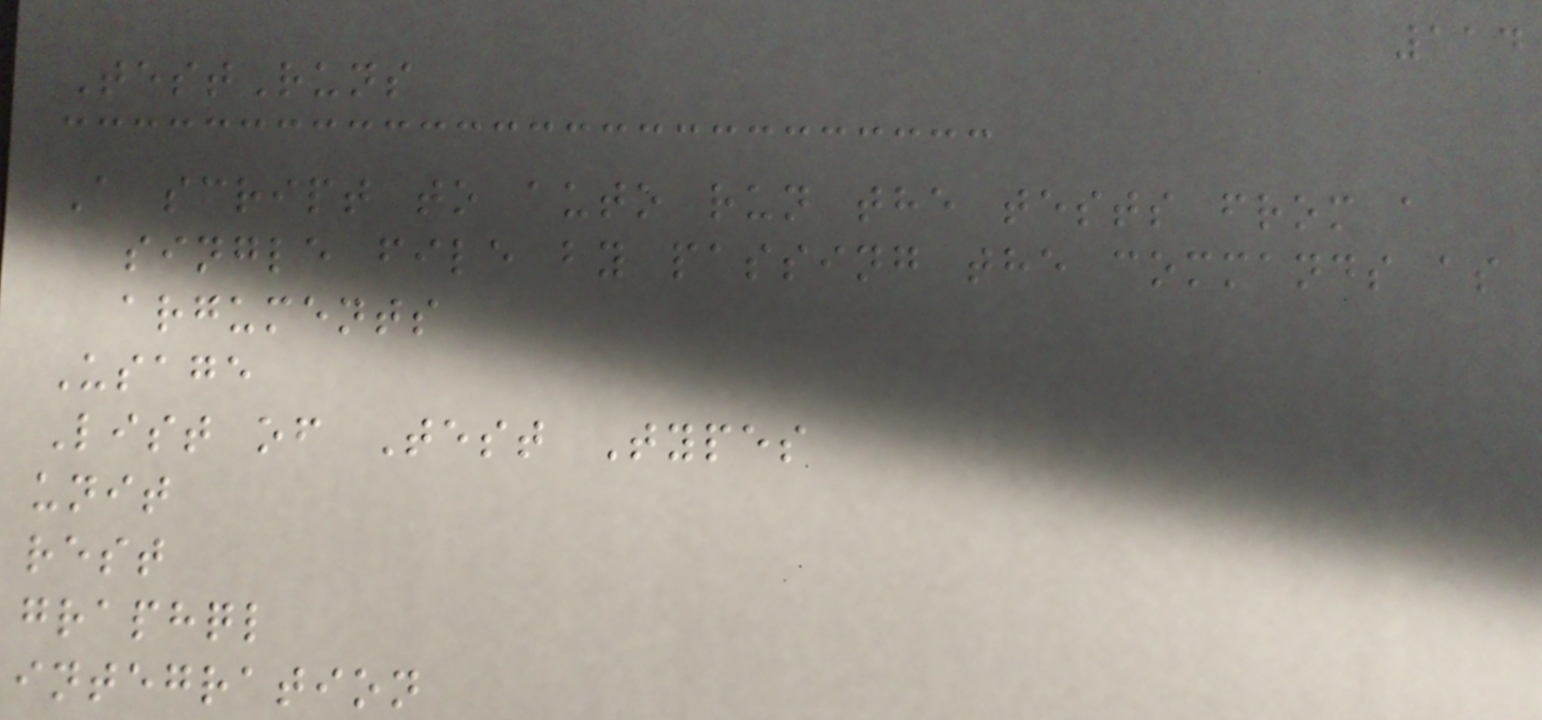114
TestRuns
A script to auto run the tests from a
single file by passing the commands as
arguments
Usage
List of Test Types
unit
rest
graphql
integration
